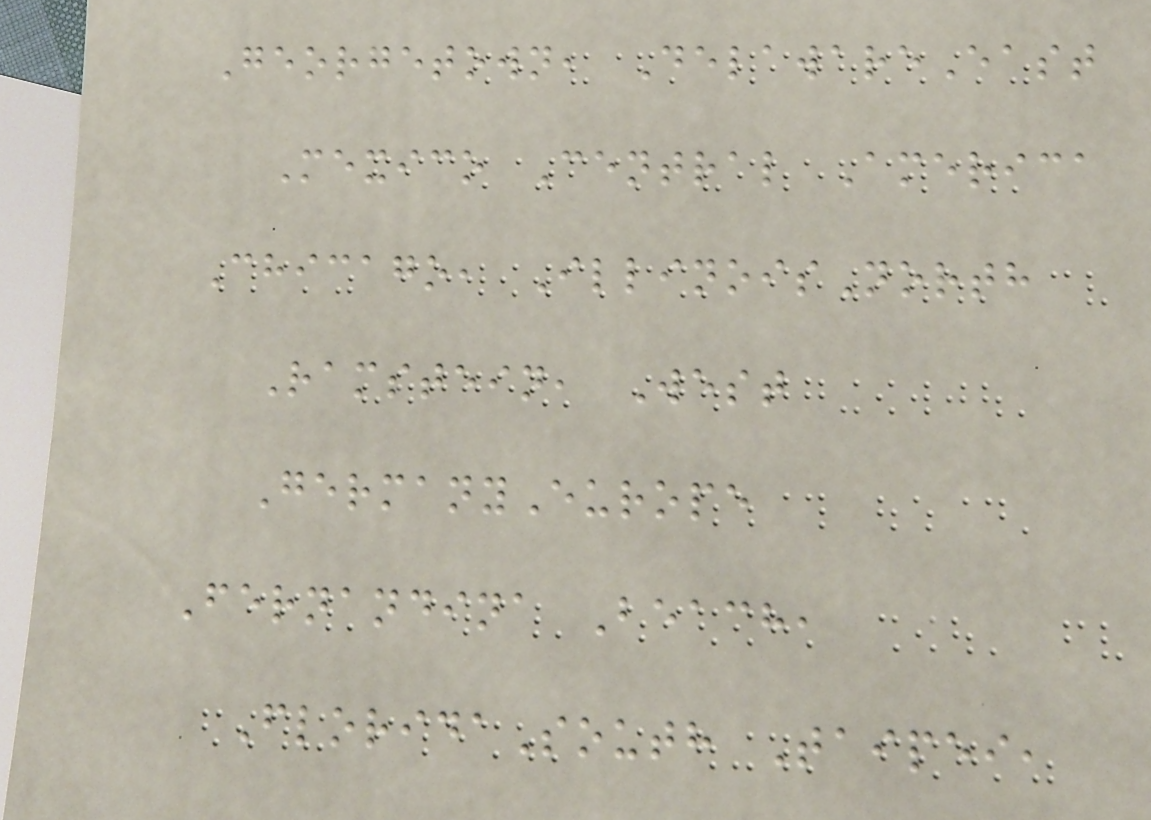Georgetown, DelawareEast
Mexico Central America
Chicago, IllinoisNorth
Ramstein, West
GermanyEurope
Fernandina Beach,
FloridaSouth Taipei,
